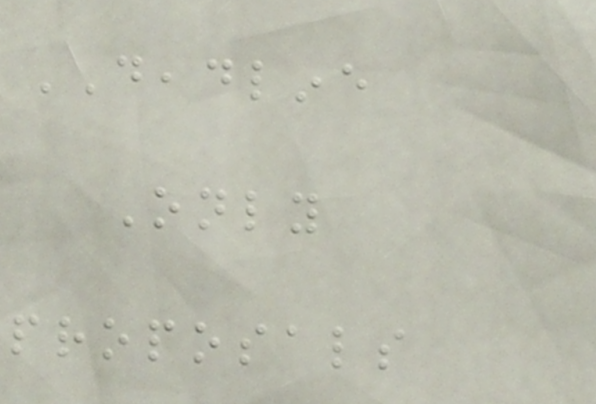DEADLINE
Only
proposals
